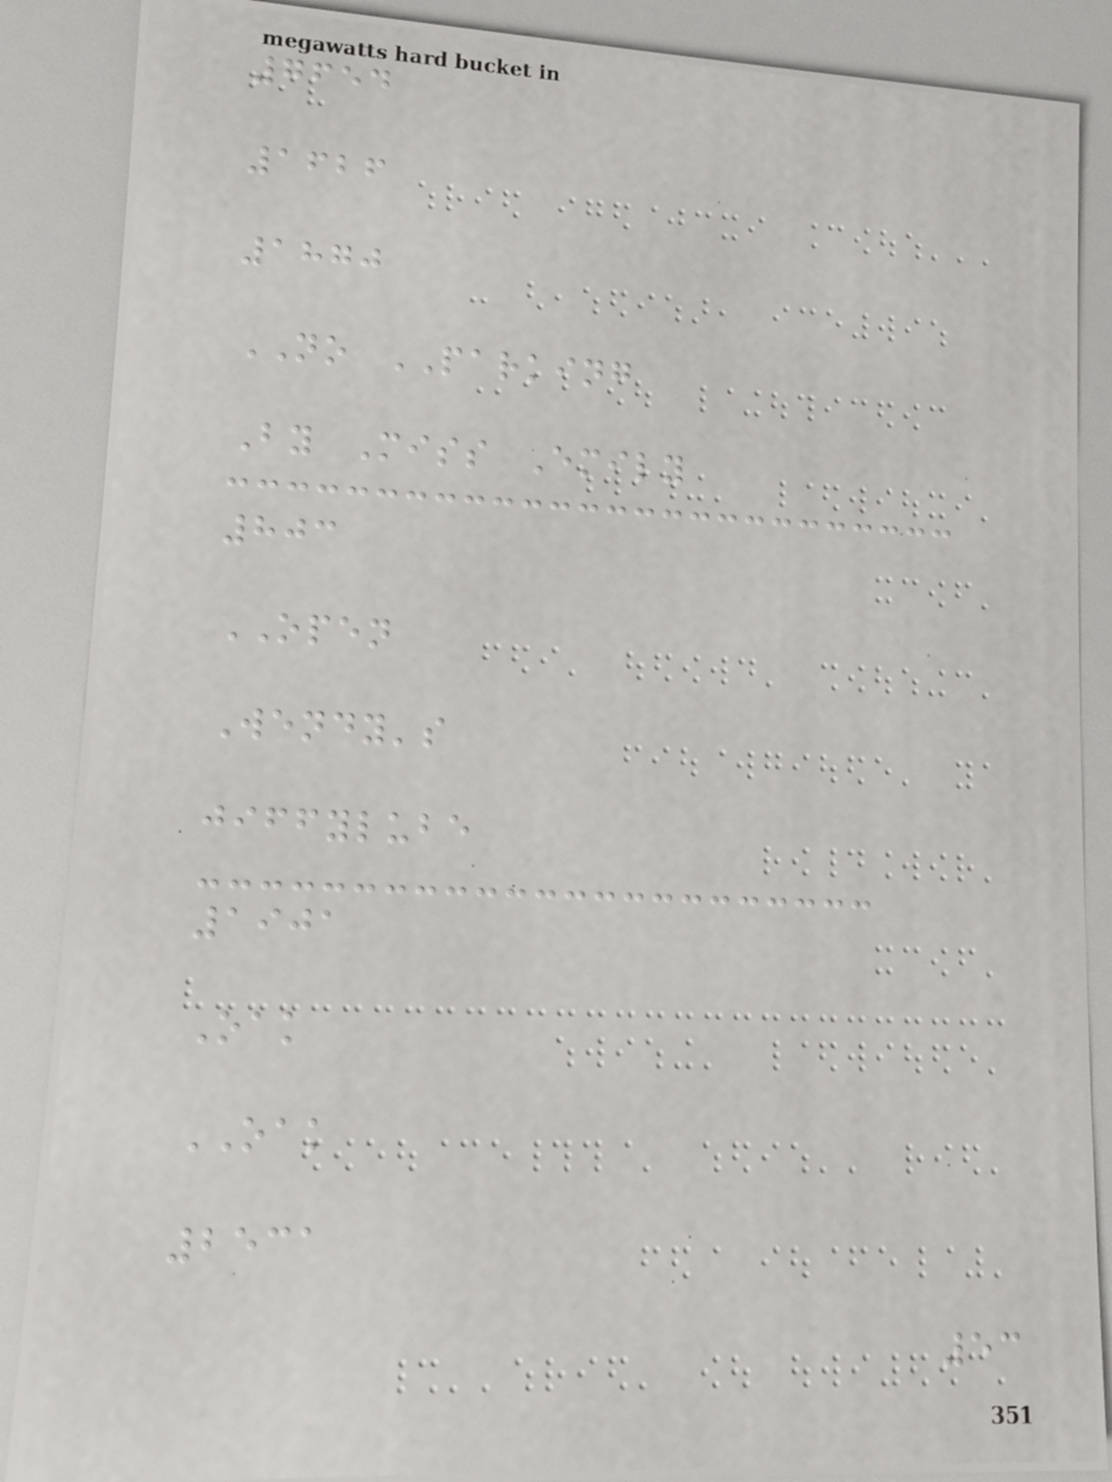7654
1626
1870
NO PARKING
By Miss Emily
803
OPEN
Wendy's
jiffylube
1901
Oak
OAK
2531
53
